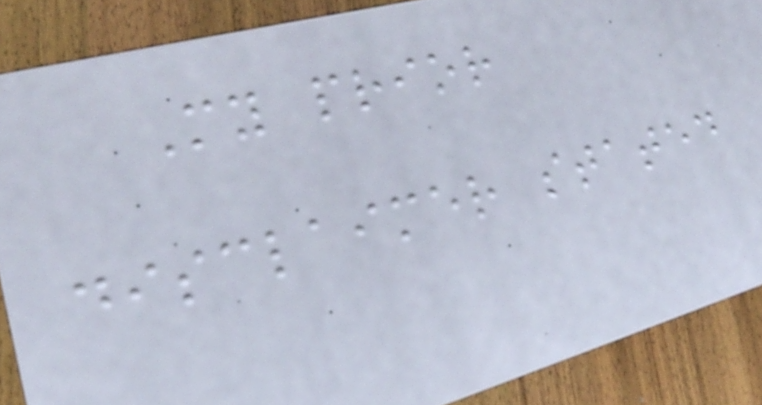My prior
disclaimer stated
